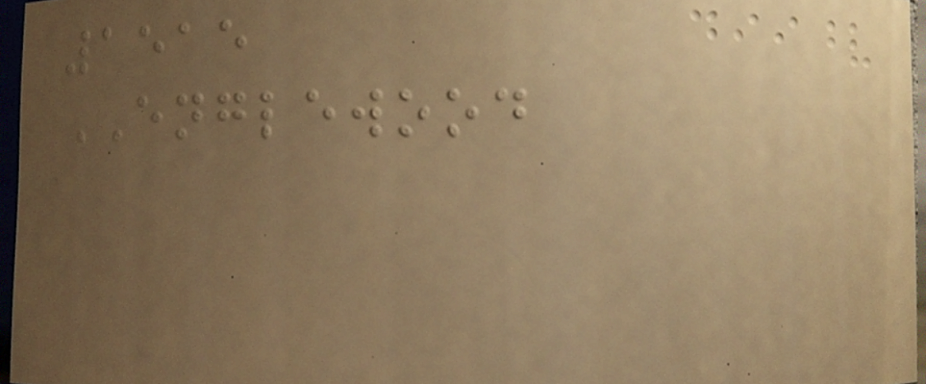1515
ENGLEWOOD
